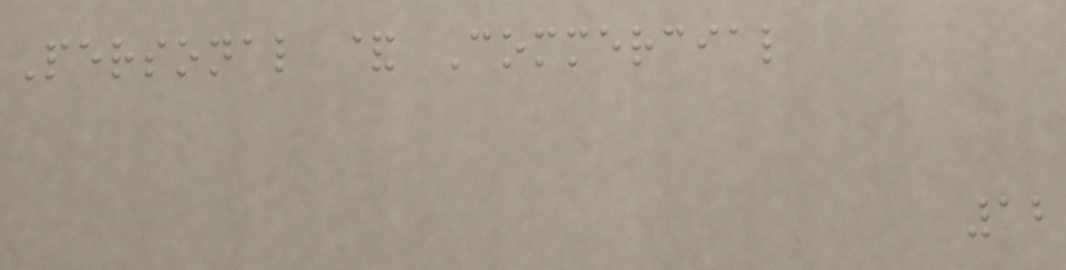Personal & Commercial
12
